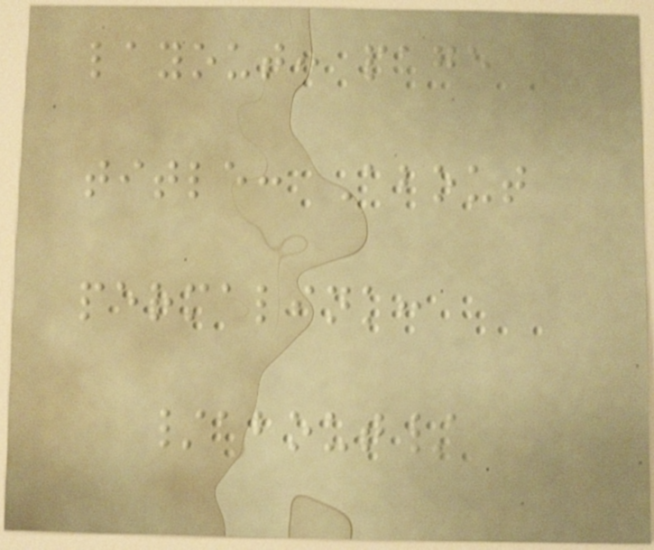layout: page
title: About
permalink:
/about/
